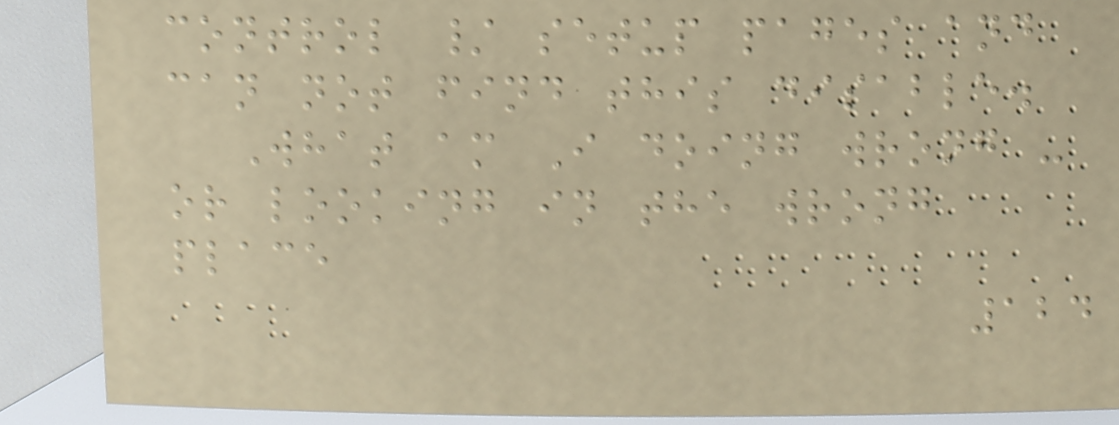control / setup pages and
can not find this disable.
What am I doing wrong -
or looking in the wrong
place
124
